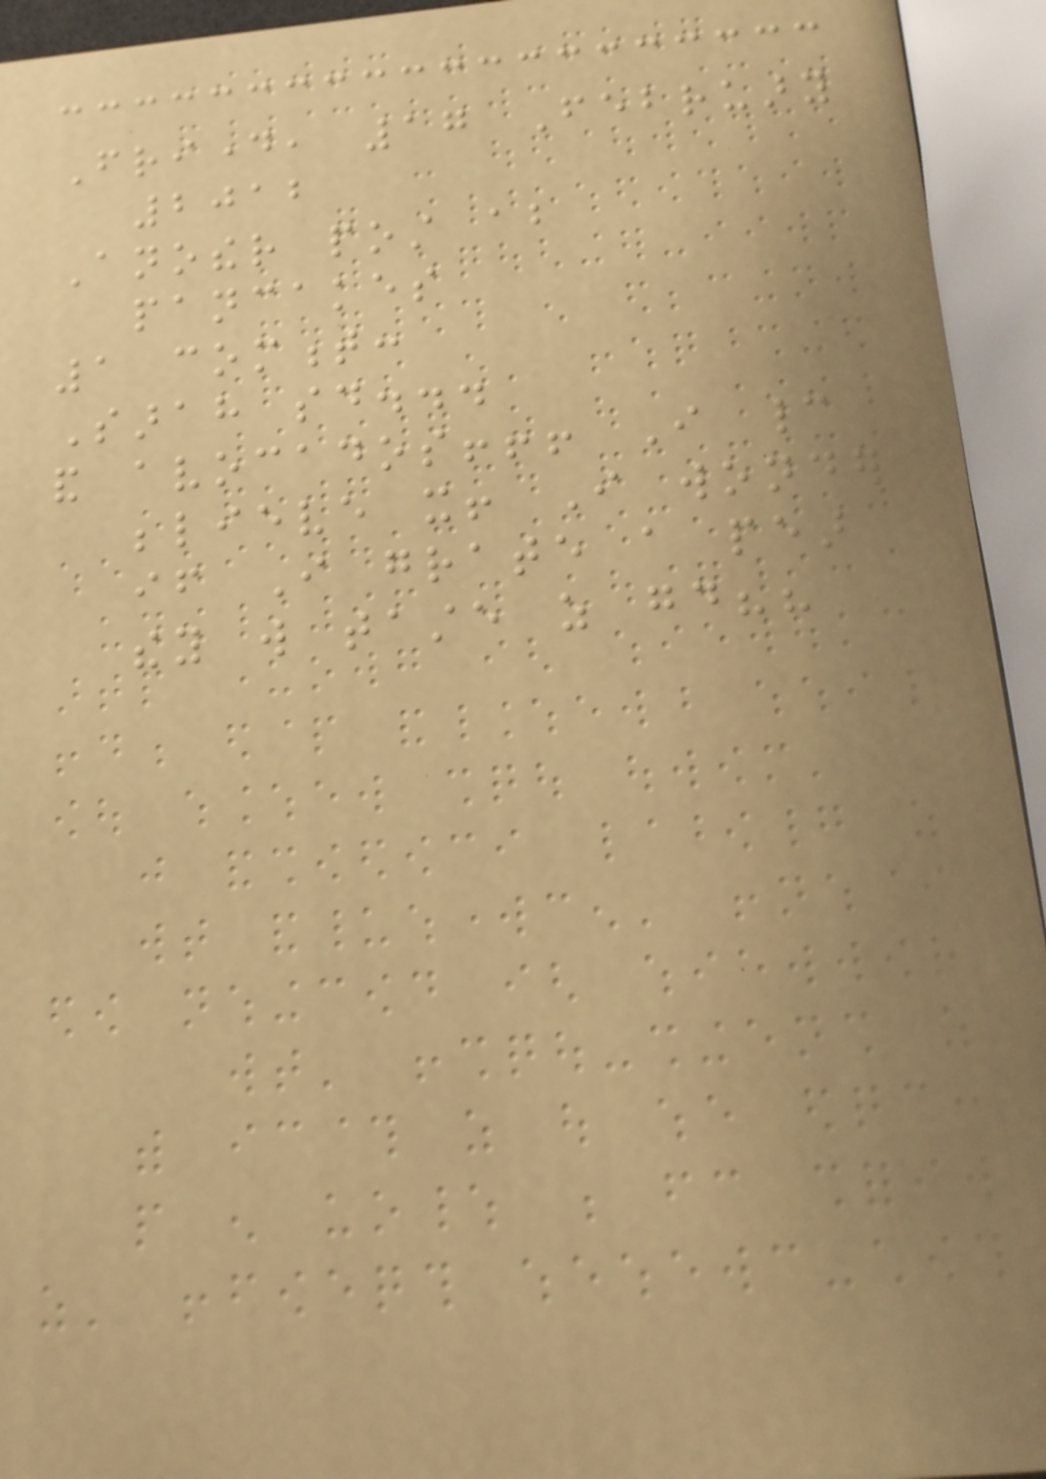Friday, 17 February
2012
Another post about
pancakes
1 comment:
Sarah said...
and avocados!!! I cannot
believe it! I wonder
if I grate a pear
they will taste as good??
